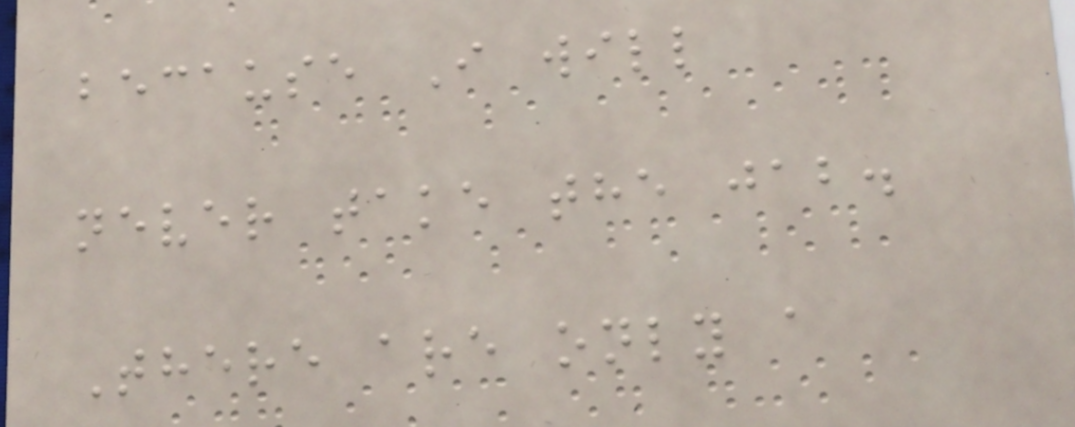because I will
never take the jab.
There are only a
